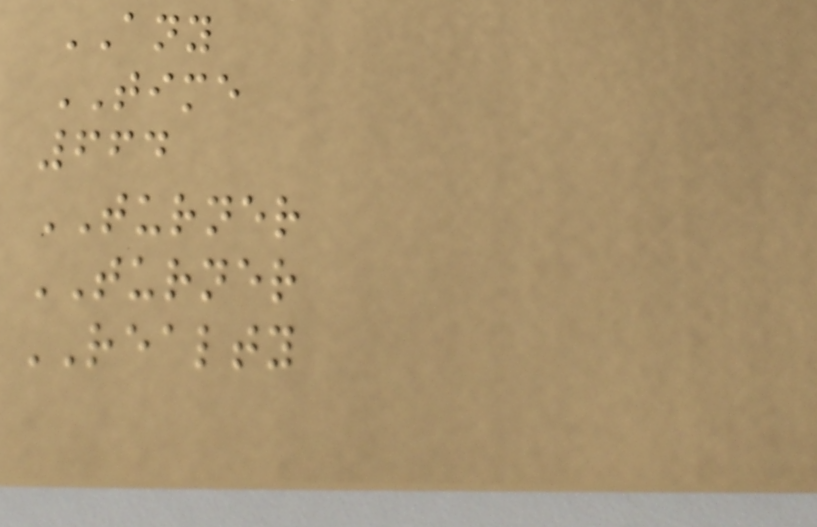ANY
TIME
664
TURNER
TURNER
REALTY
